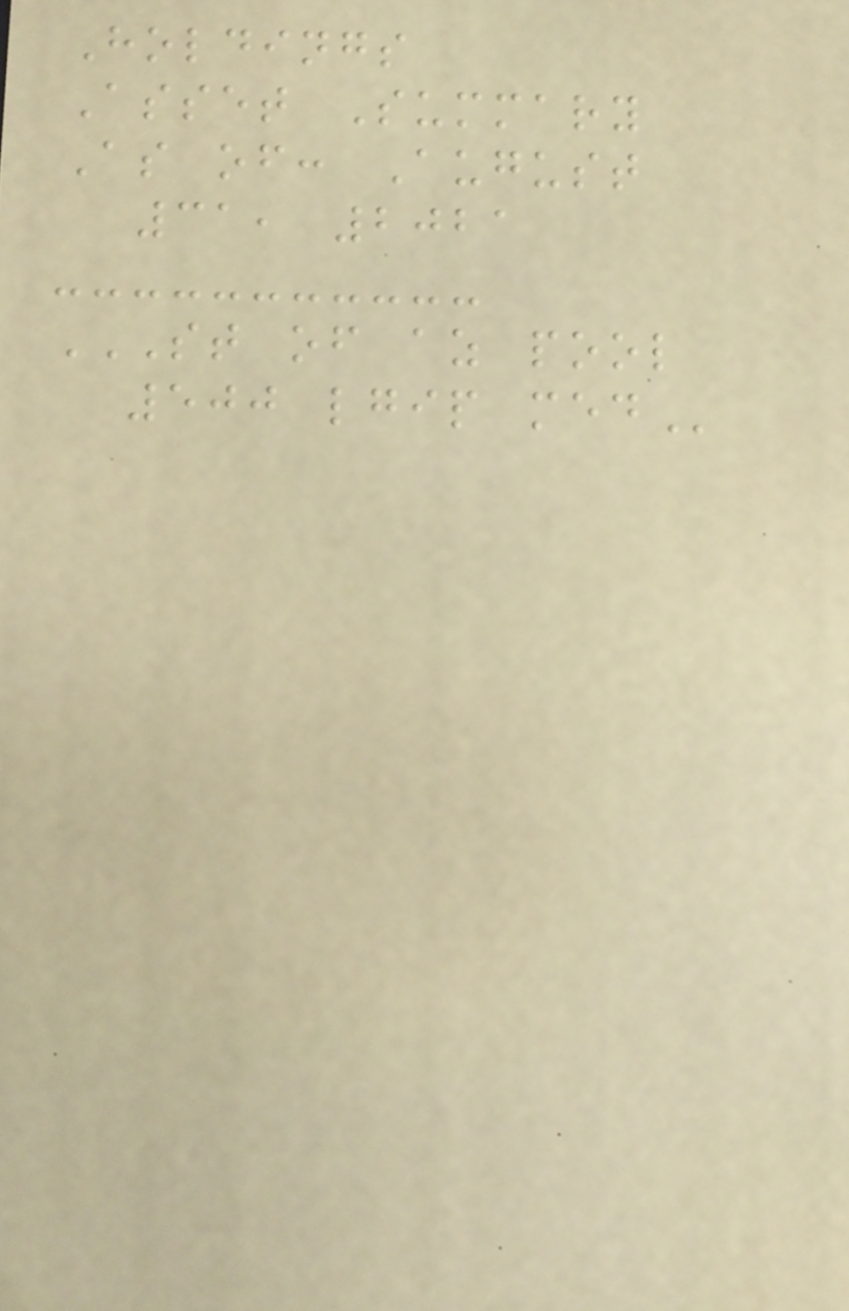Holdings
Asset Summary
As of: August
31, 2021
ST OF AZ POOL
500 LGIP MED
